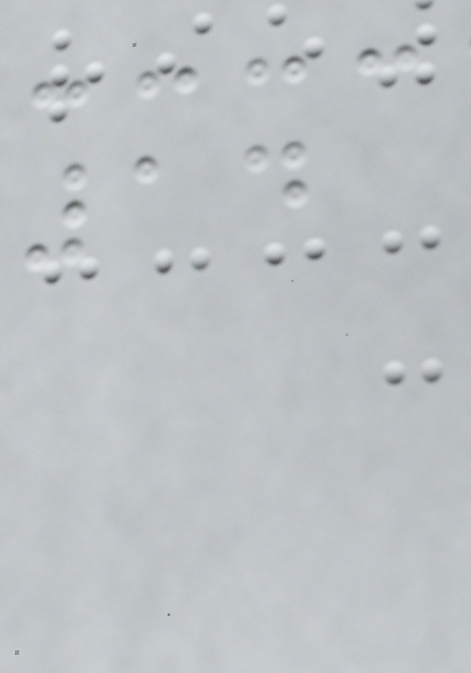14
